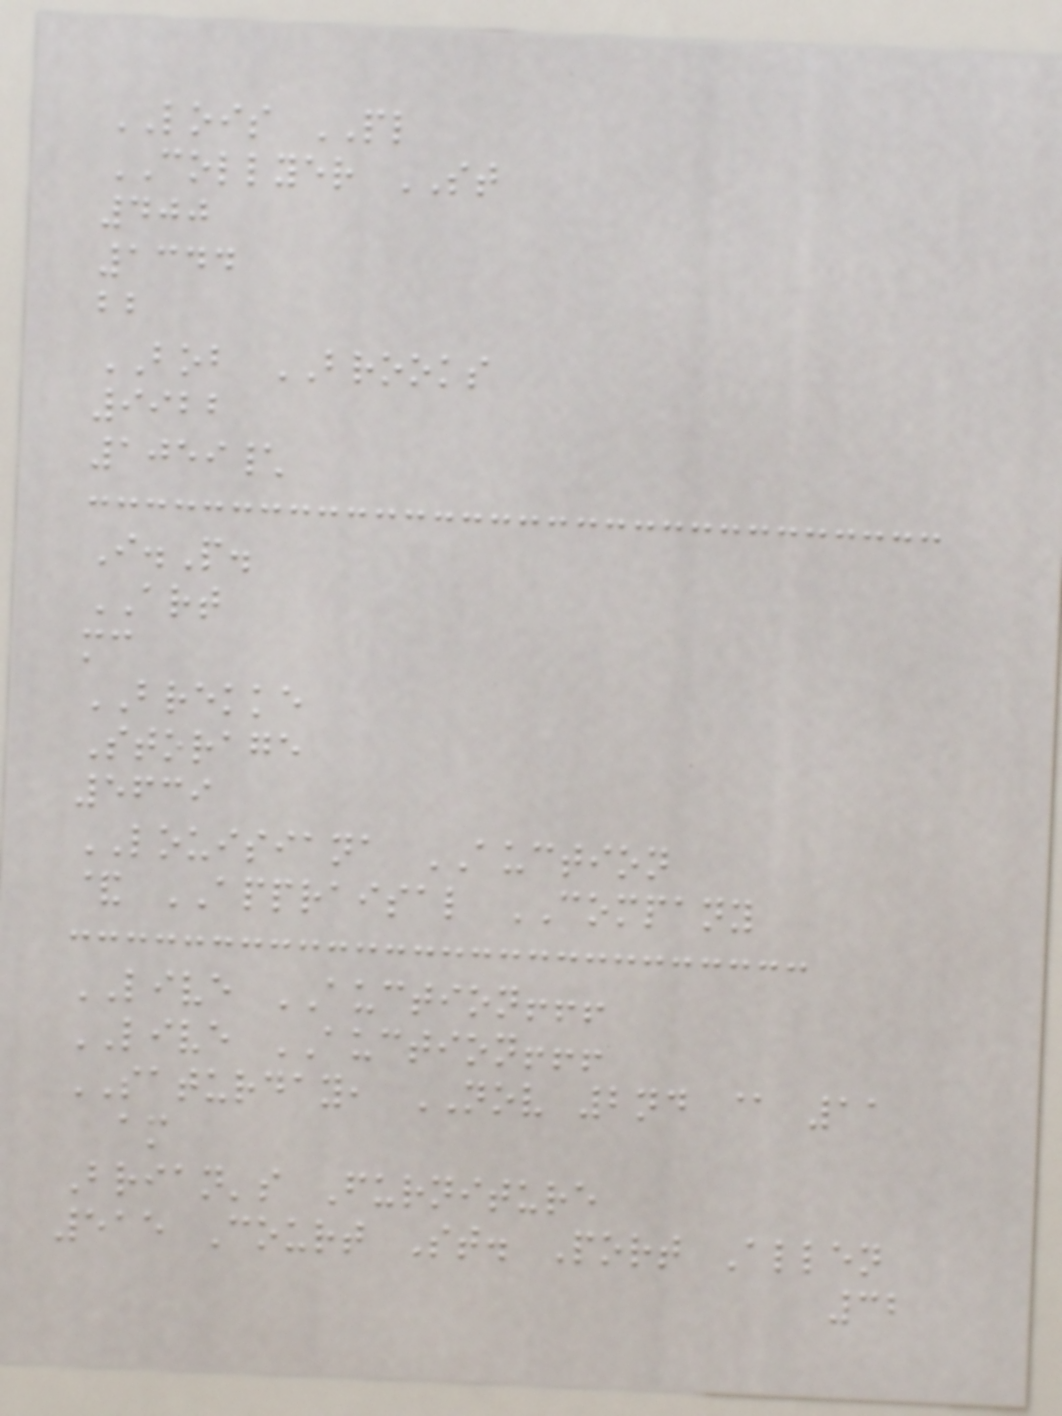LOIS PL
COLLYER ST
400
1344
bb
BOB BROOKS
9922
1059\
I.P.
ART
mc
BREKKE
Storage
5639
LOUISIANA AUCTION
& APPRAISAL COMPANY
LIVE AUCTION!!!
LIVE AUCTION!!!
SATURDAY, NOV 2nd @ 11
am
Brian's Furniture
515 Court St. Port Allen
32
